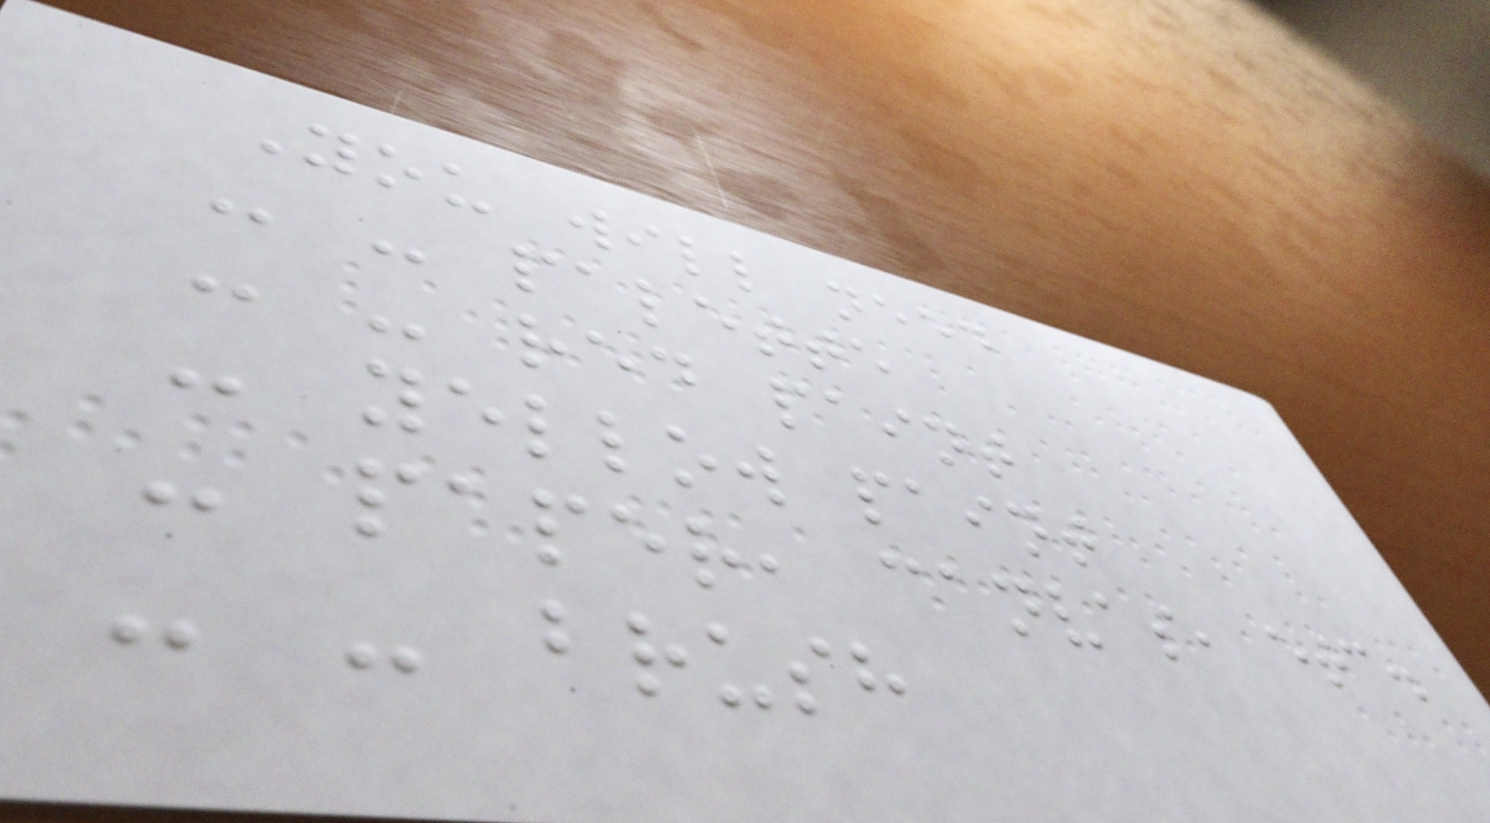You will need
- - palette
- - red paint
- yellow paint
- paper, canvas, etc.
- - brush
